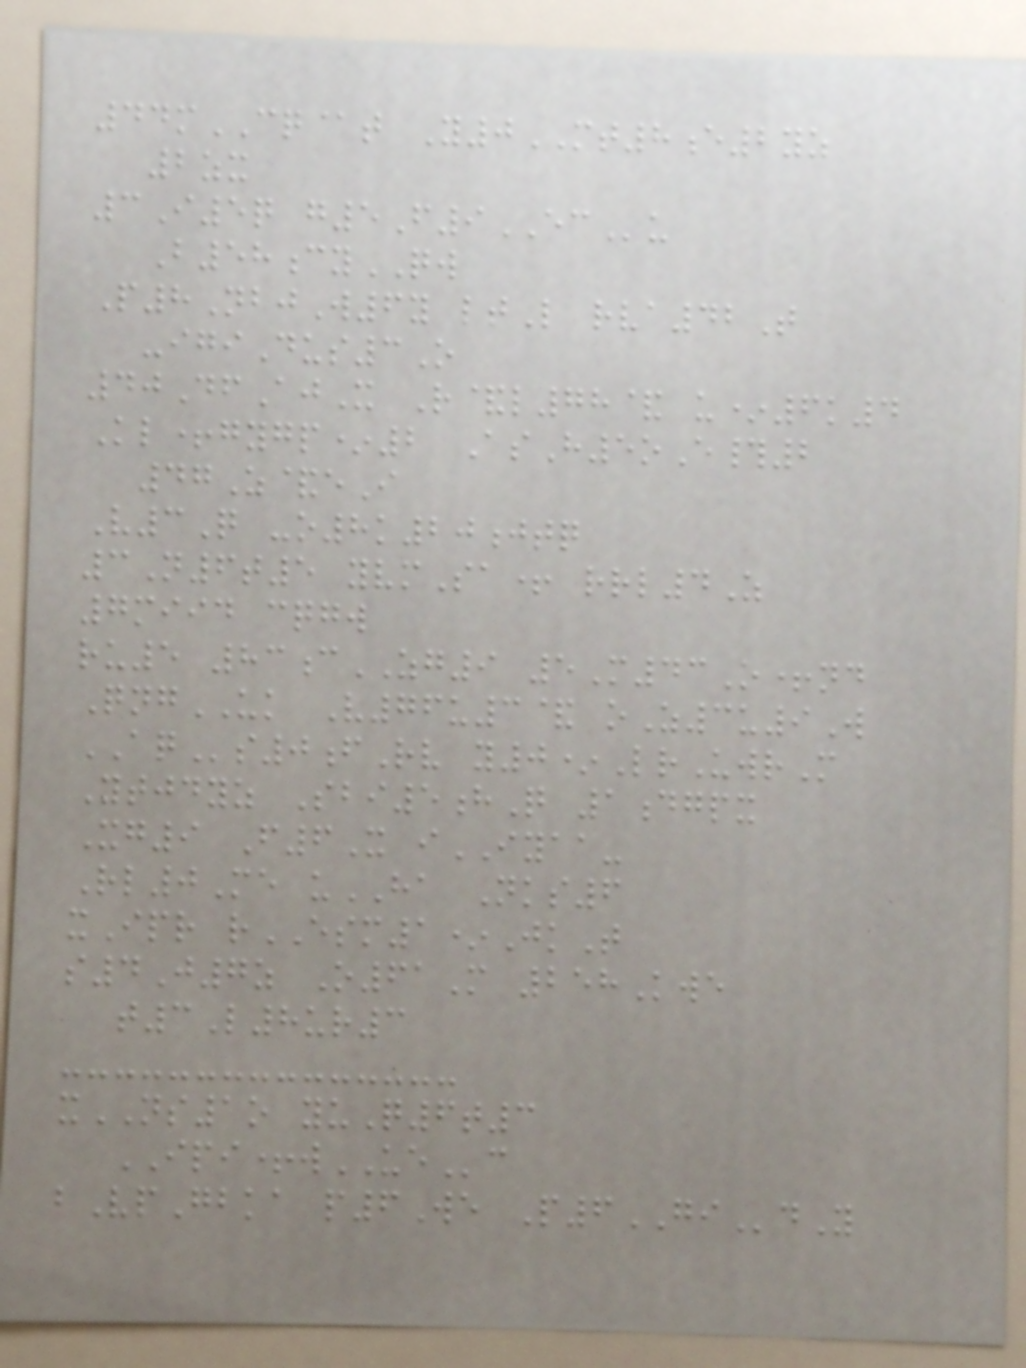44mCQ@t Y0MT8e2yz
2zx
3I5q g5F9ECu
B58cyQW
P8NbjW6y ltL rva42T
-igiDus3O
40DfAjX R&l78& u*6k4
Kl+gygp*2 AsH5oE#2
47Z&eI
V3Q -o8k20jtq
3N6t5 yvmSa+ rrl4Z
7miid cqgw
ru5 83cZG9 5M43O+nd
QngUK V76u3& oZ3u9W
AQs0fRv y0*LrUwrM
Ytjdyz Sbi5hQ 1dgpx
Xg9 F6X iIYAA-
Rl0Me uHA Nks6
xIpr rESM1*JkT
s4J7z O61M 258Kwe
t3L8ur3
xNS1o yuQ6t3
IPI+wUEc
bVpGbka p6We P6GIdY
